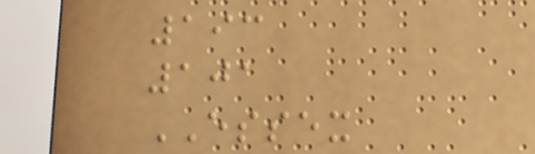193
101
ESSEX
